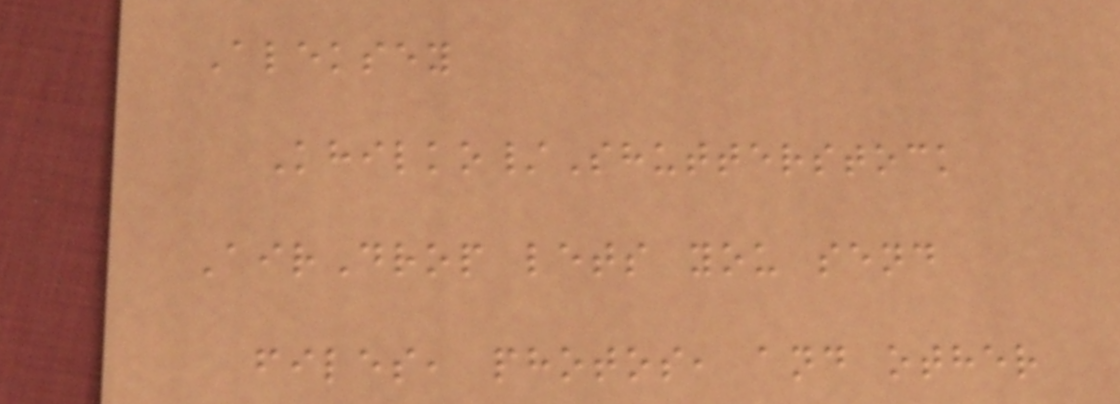Aleksey
Khilko/Shutterstock
AirDrop lets you send
files, photos, and other
